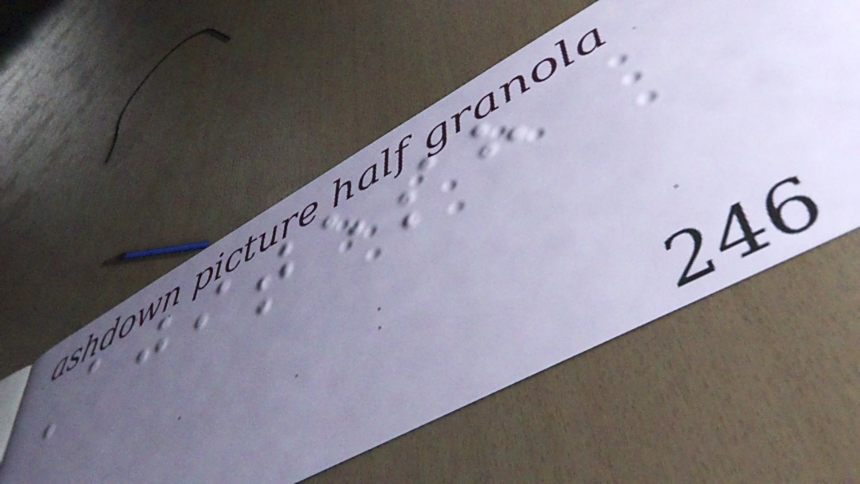Ajitesh
